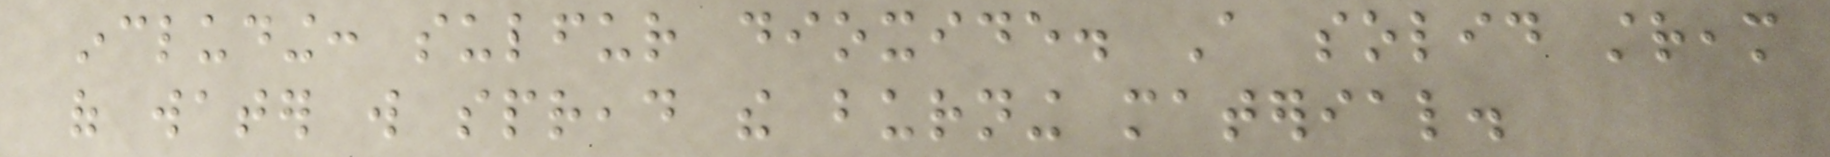including: sulfur dioxide. A solid stream
of water will spread the burning material.
